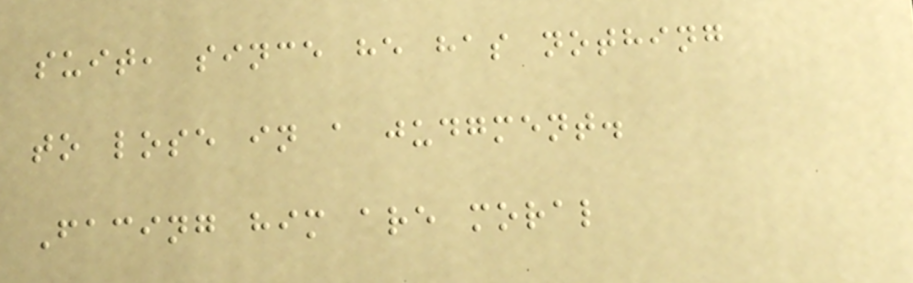suit, since he has nothing
to lose in a judgment.
Facing him are moral
